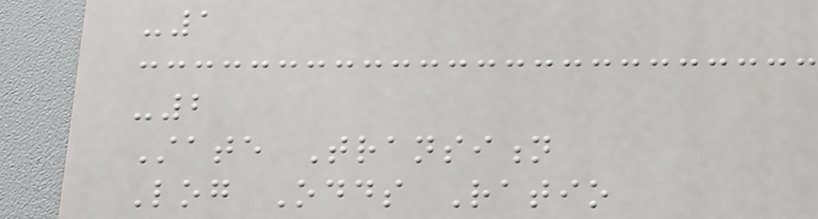-1
-2
State Transition
Log Odds Ratio
